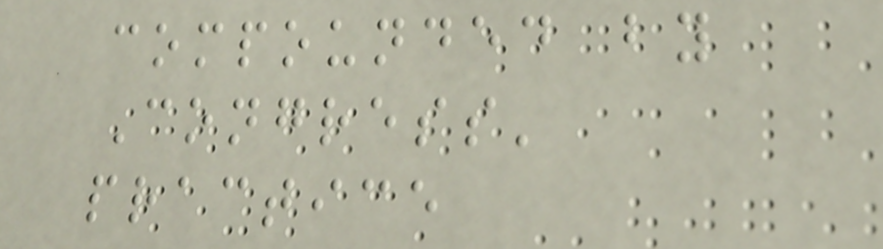compounded by
Congress'
practice
